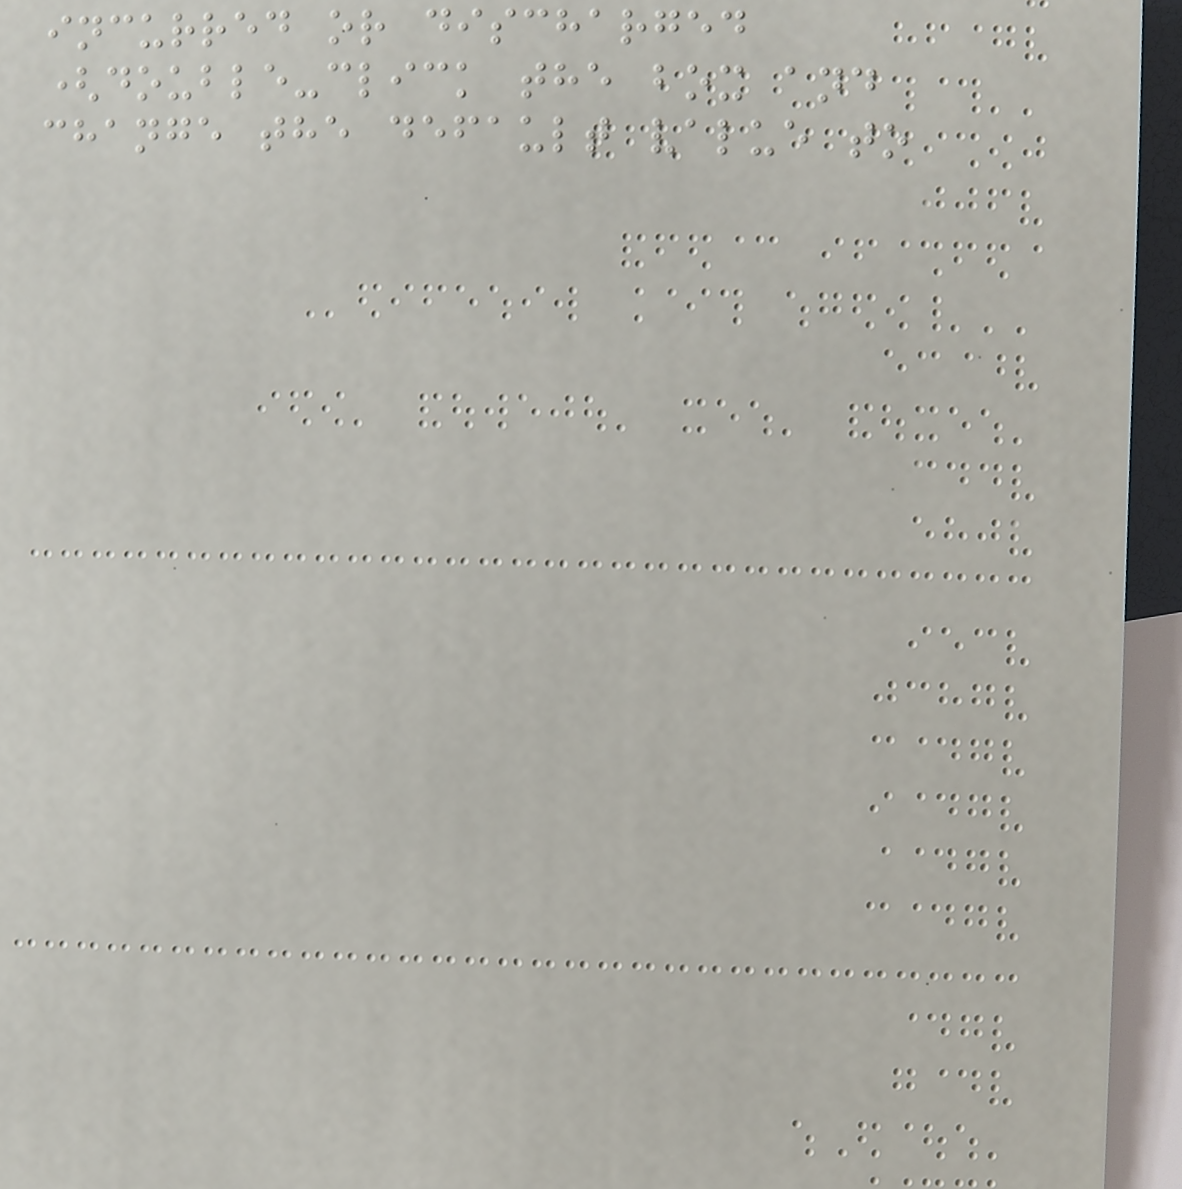incurred or discharged
(double-click the box and
change the default value to
